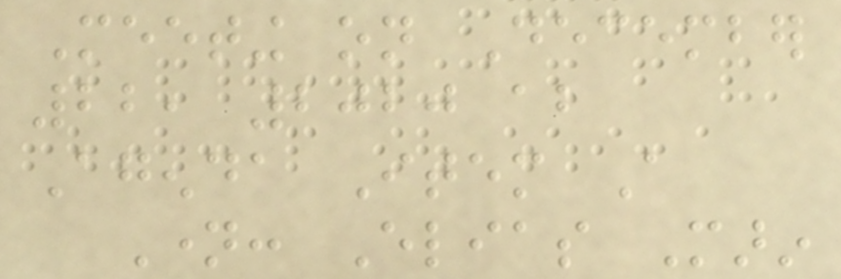Meeting on December
22, 2020 about
Agenda Item A
Name: Elias Marin
